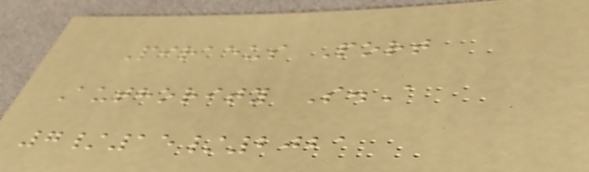Piraeus Port
Authority S.A
7/15/2021
